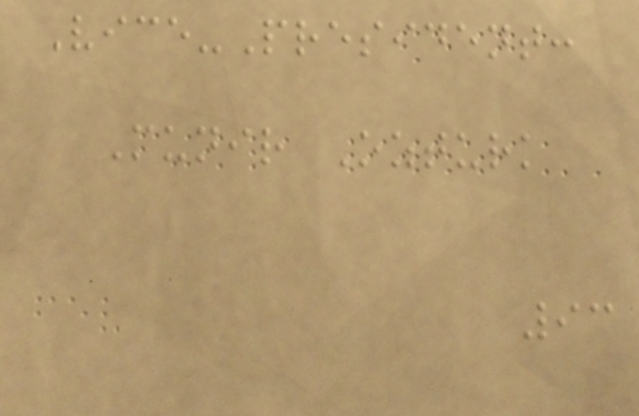Vice-President:
Munir Ozturk
93
